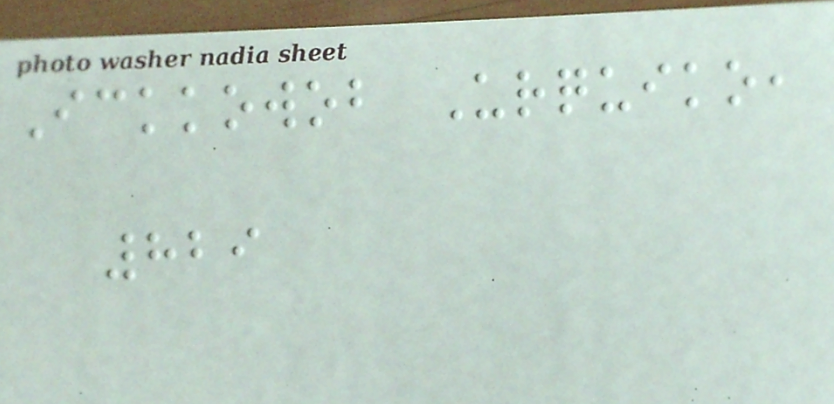Ickkowob Urquiko,
829
